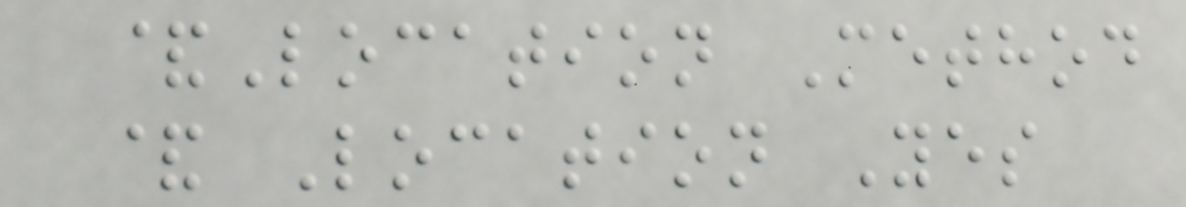&Location Method
& Location Yes
